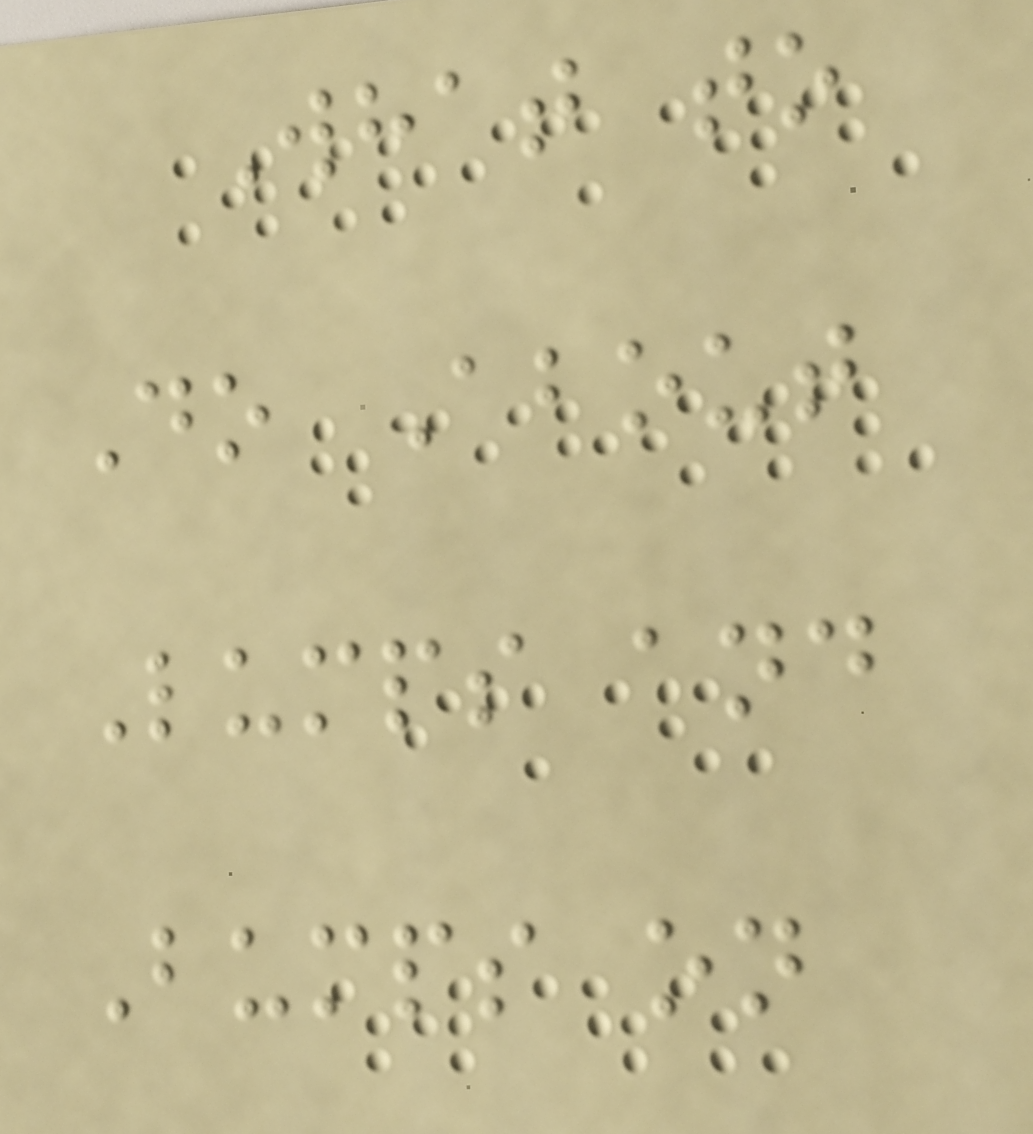What to
Do About
Lumps and
Bumps on
